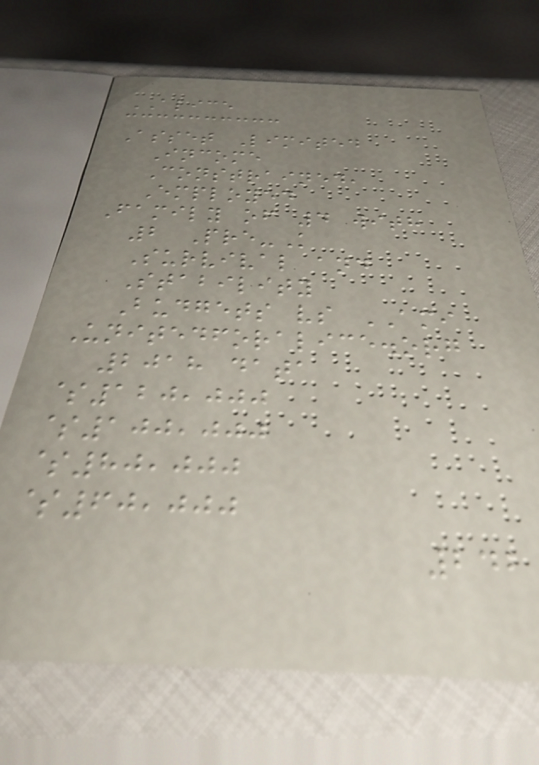ALICE
Asset Limited
Income
Constrained,
Employed
Family of 4 with
2 Pre-K
Survival and
Stability
Budgets vs AMI
Unitedforalice.org
2018 data
$120,000
$100,000
$80,000
$60,000
242
